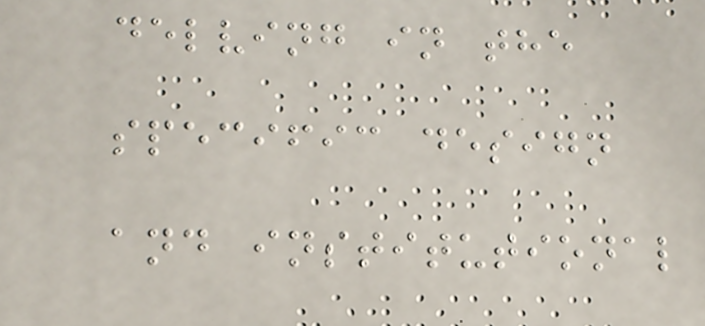delving in the
specific design
and institutional
